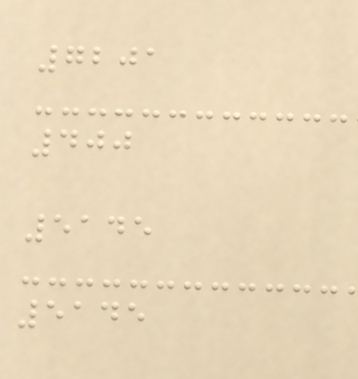7201
400
5145
5145
